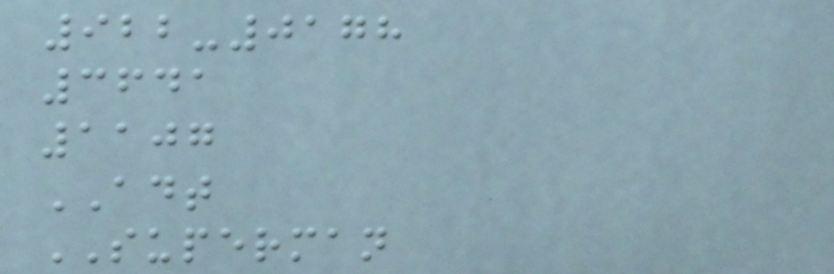922-0178
3641
1107
ADT
SUPERMAN
